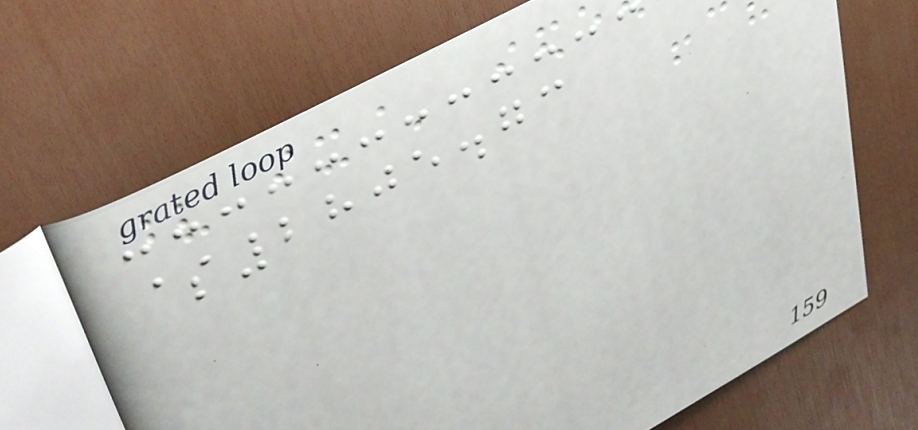$2805.73
